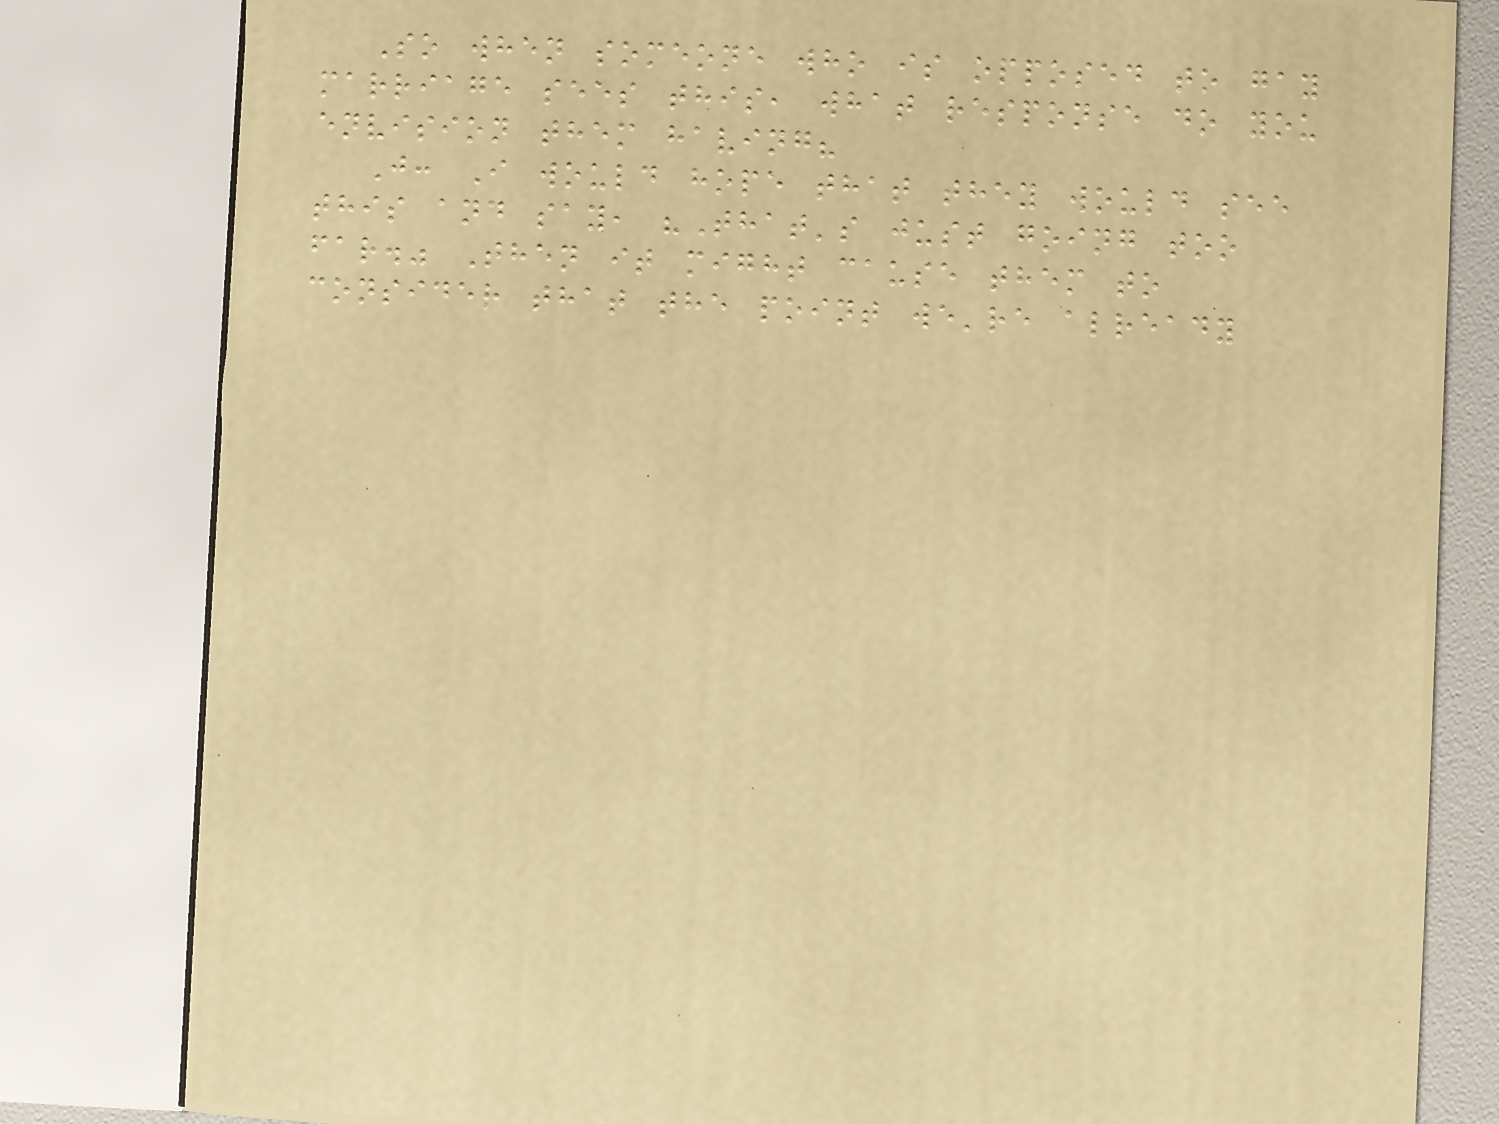So when someone who is opposed to gay
marriage sees this, what response do you
envision them having?
J: I would hope that they would see
this and say, "That's just going too
far." Then it might cause them to
consider that the point we're already
